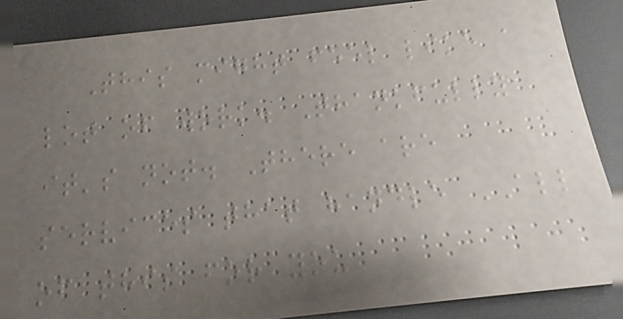This might feel like a
lot of work. Thankfully
it's not. There are
services that handle ALL
of this for you
